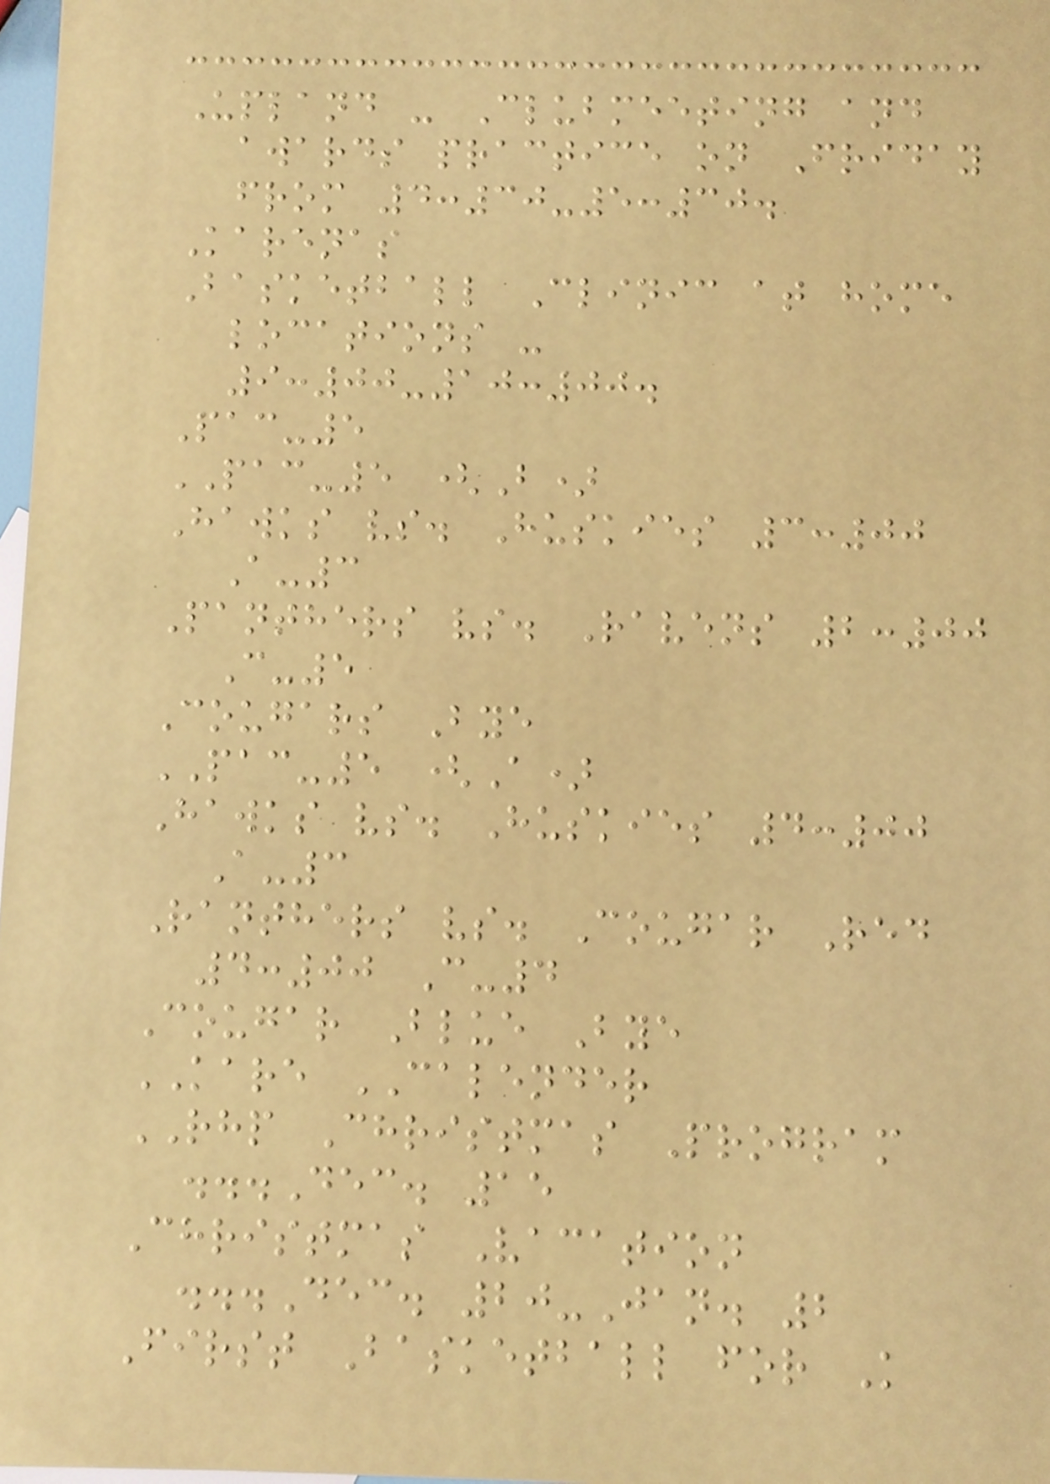Upland - Clubmeeting and
awards practice on Friday
from 4:30-5:30.
Karenas
Basketball Clinic at home
locations -
9:00-10:00.
Pac-5
PAC-5 (B)
Hawks vs. Huskies 3:00
A-3
Panthers vs. Ravens 2:00
C-5
Cougars Bye
PAC-5 (A)
Hawks vs. Huskies 4:00
A-3
Ranthers vs. Cougar Red
4:00 C-4
Cougar Blue Bye
KARE CALENDER
RHP Christmas Program
...Dec. 15
Christmas Vacation
...Dec. 20-Jan. 2
First Basketball for K
